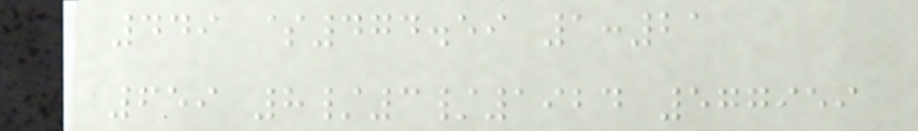449 $474.59 1:21
659 8/3/1924 577959
